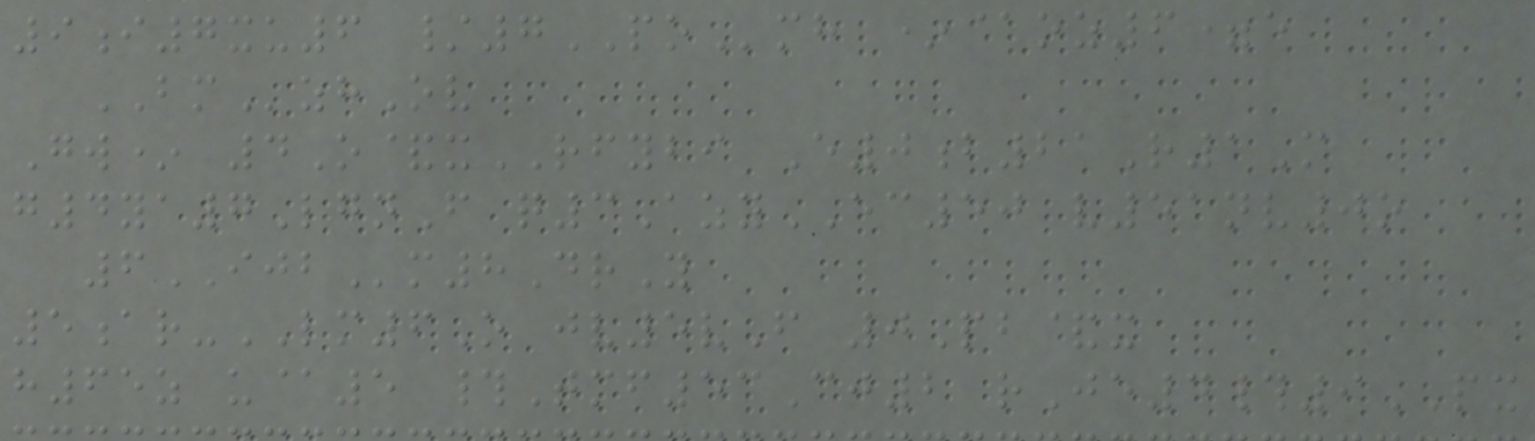9i7xu6 /7POmh *@oz6=e
BMzhOv
Gw* 4O&xRFYBI E0b21R1M
g4ya7LgnF q3AzyEC50 v51nv0o
6IJBm8DrY
5ar-LM6O jv5vF 0Pb&x
h65z u@5 #Tmf53Cj2 rJe4#9PX
